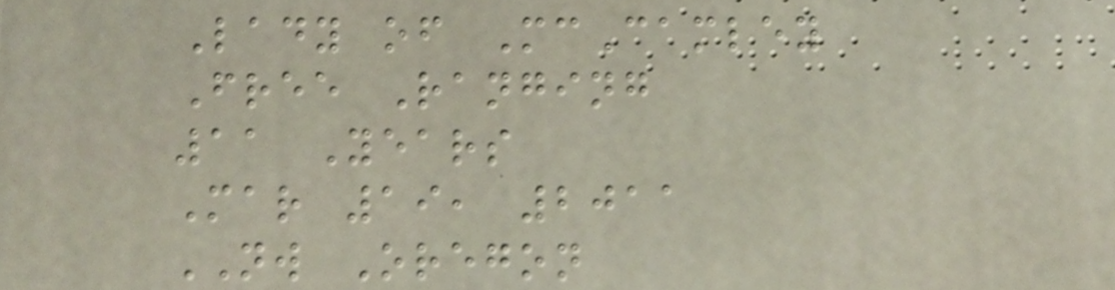Lady of McCamley
Free Ranging
11 Years
Mar 19, 2011
NW Oregon
